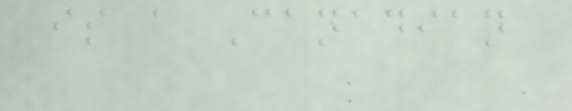is a Canadian
